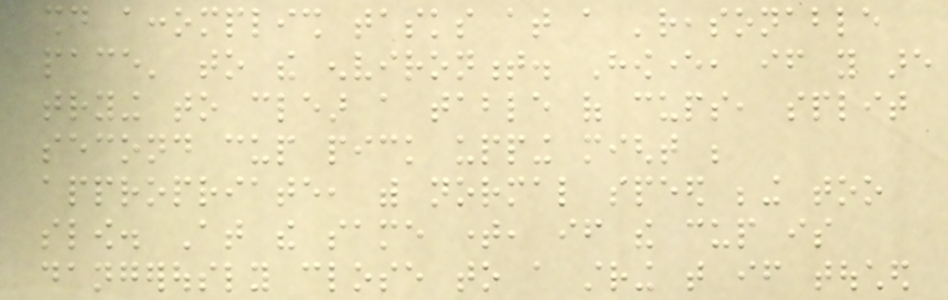should accomplish tasks at a 'reasonable
pace' to the environment. However, if you are
trying to clear a table of cups, split
second cup pick upping might be
appropriate, with normal speed being too
slow. At the same time, if the cup is
dangerously close to a string that if touched
